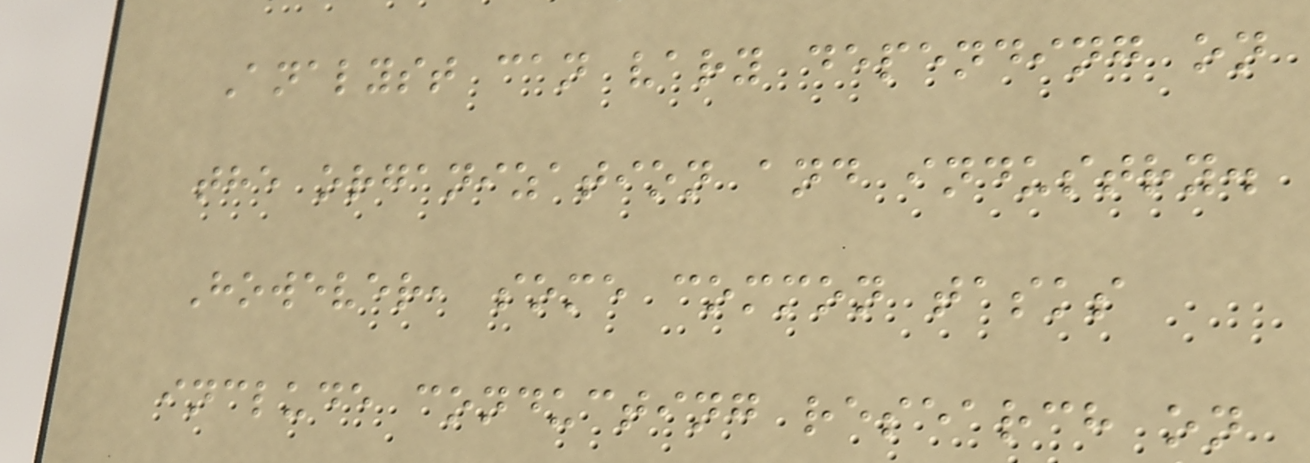Analyst can vary depending on
the organization and industry.
However, some common tasks
include conducting research on
